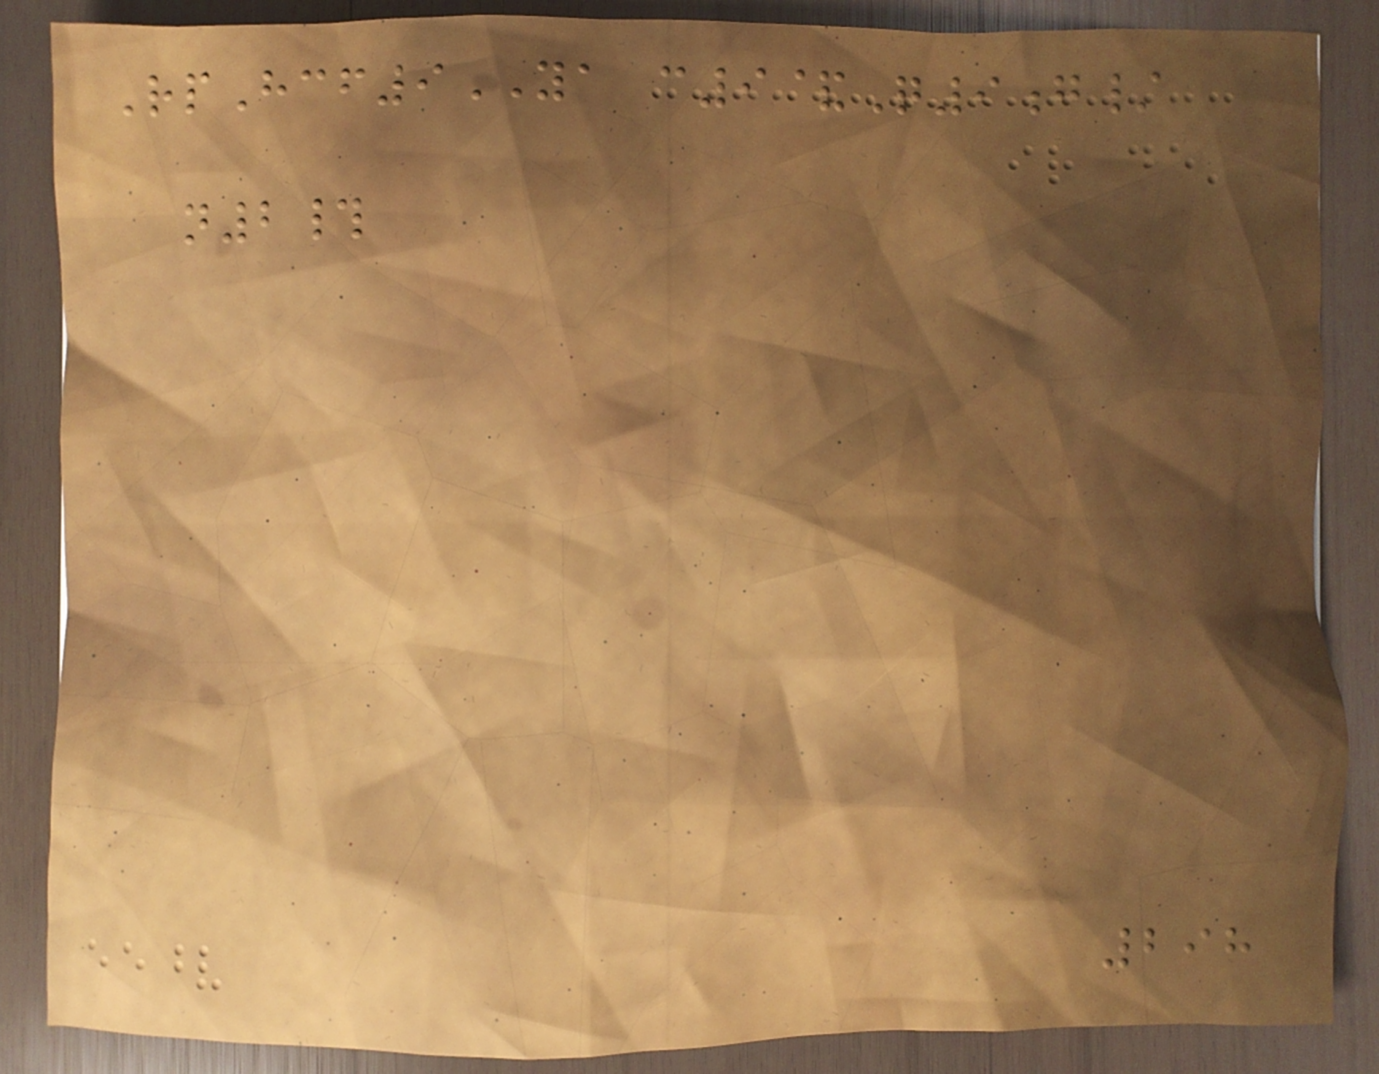RpHcf9YA c9&Q9g/
n2#
298
